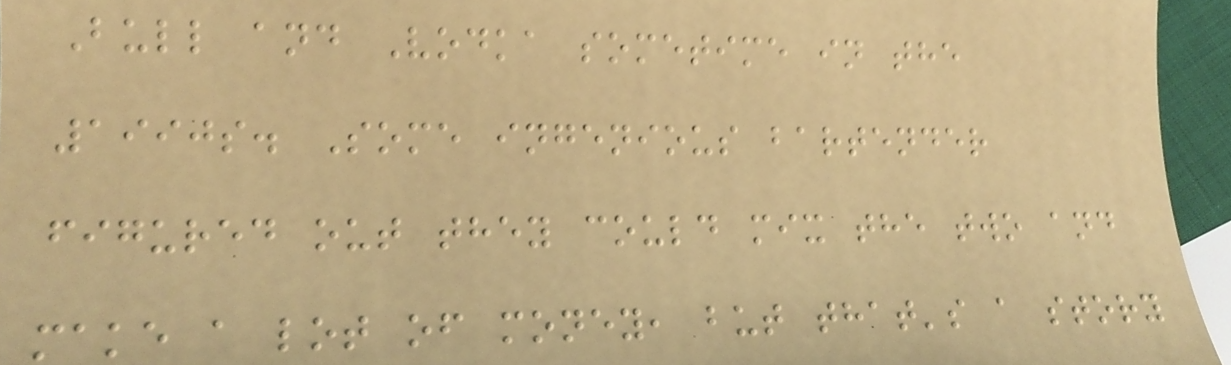Bull and Vodka sometime in the
1990s. Some ingenious bartender
figured out they could mix the two and
make a lot of money, but that's a story
